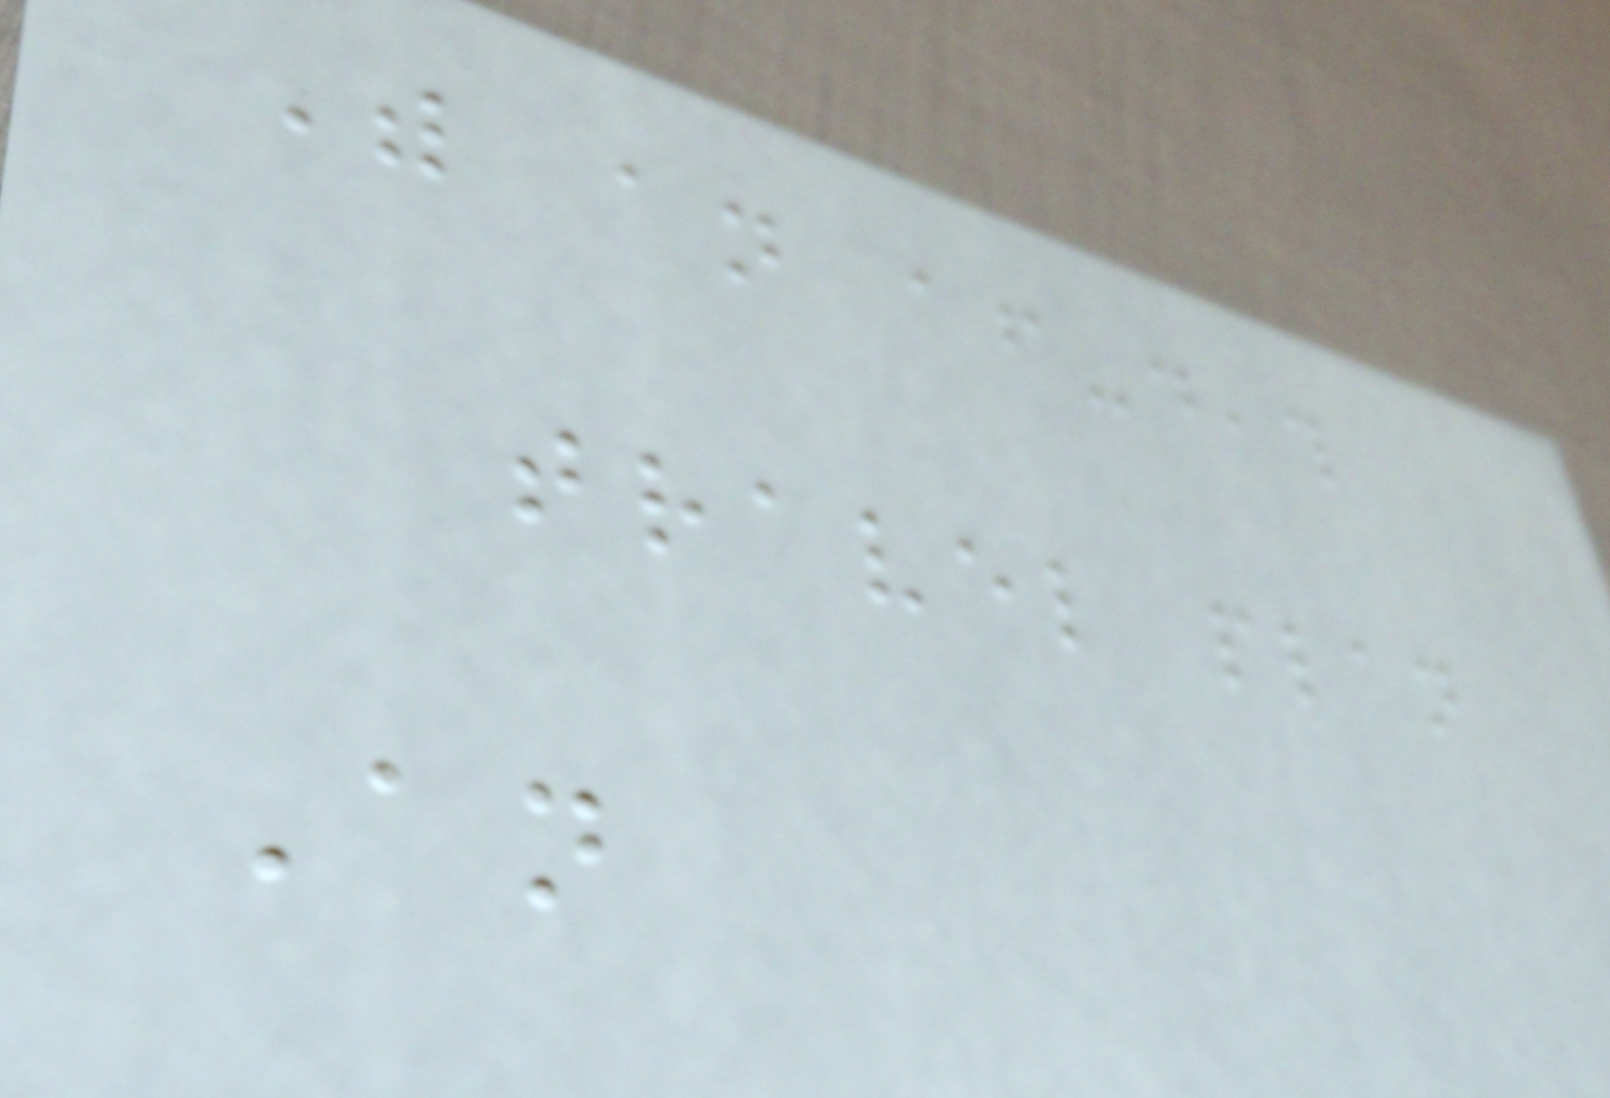With an after-death
travel plan
An
